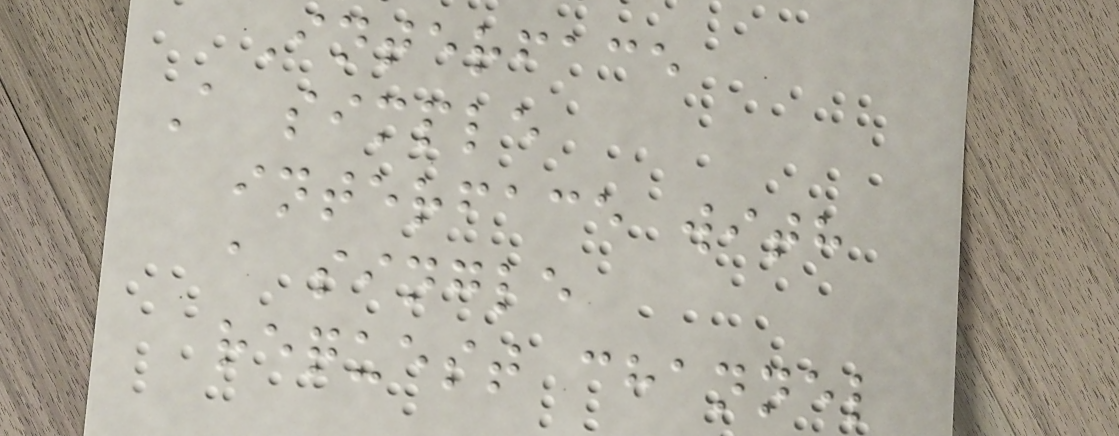Interface
A simple
interface with
a single
request channel
